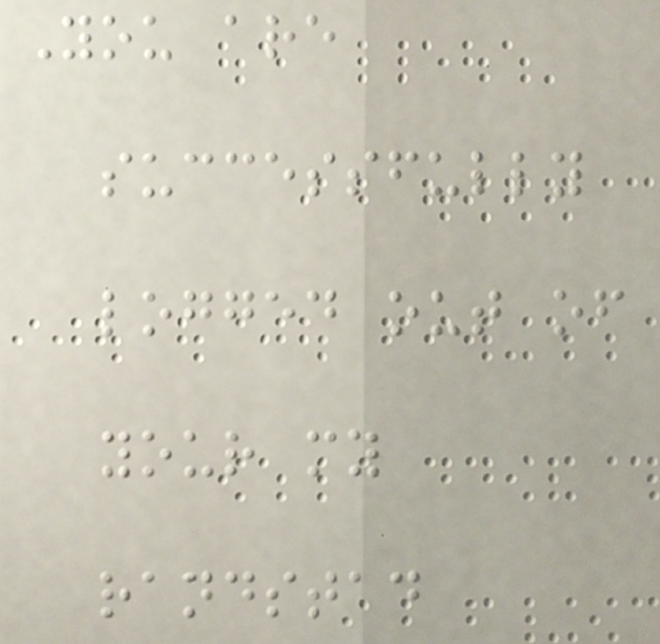You are
successfully
logged out of
your my
randstad
